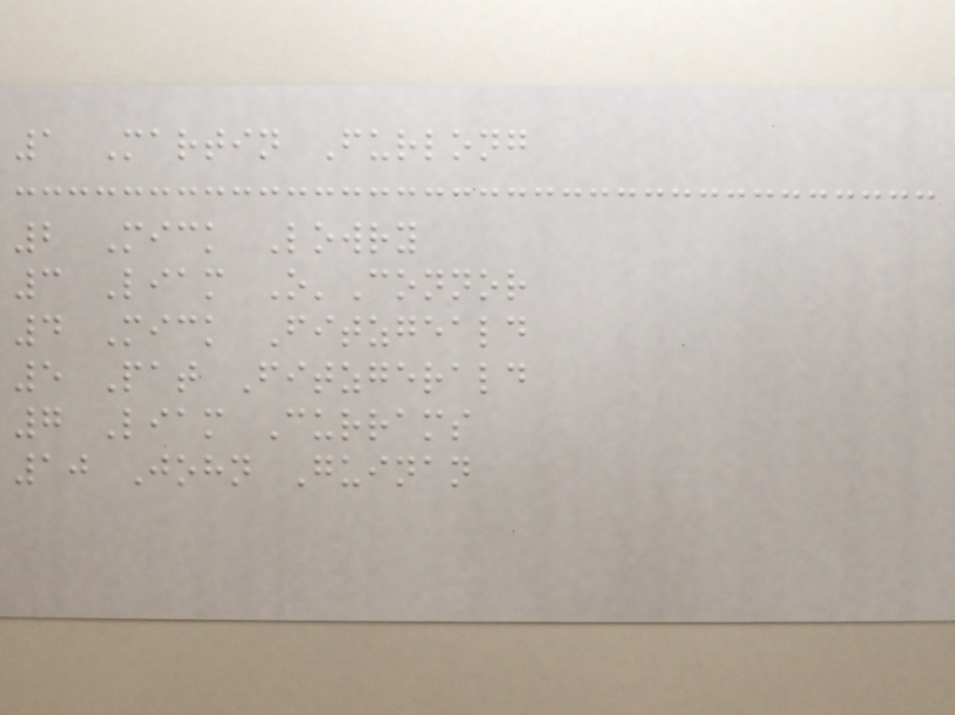1 Martin Furlong
2 Mick Lowry
3 Liam O'Connor
4 Mick Fitzgeald
5 Pat Fitzgerald
7 Liam Currams
10 John Guinan
